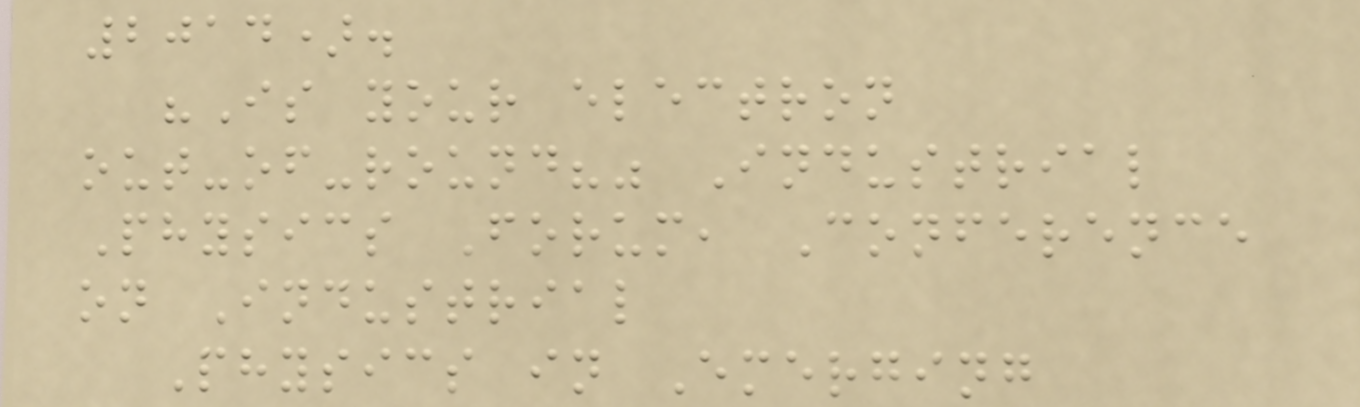2014).
"Is your electron
out-of-round?" Industrial
Physics Forum, Conference
on Industrial
Physics in Emerging
